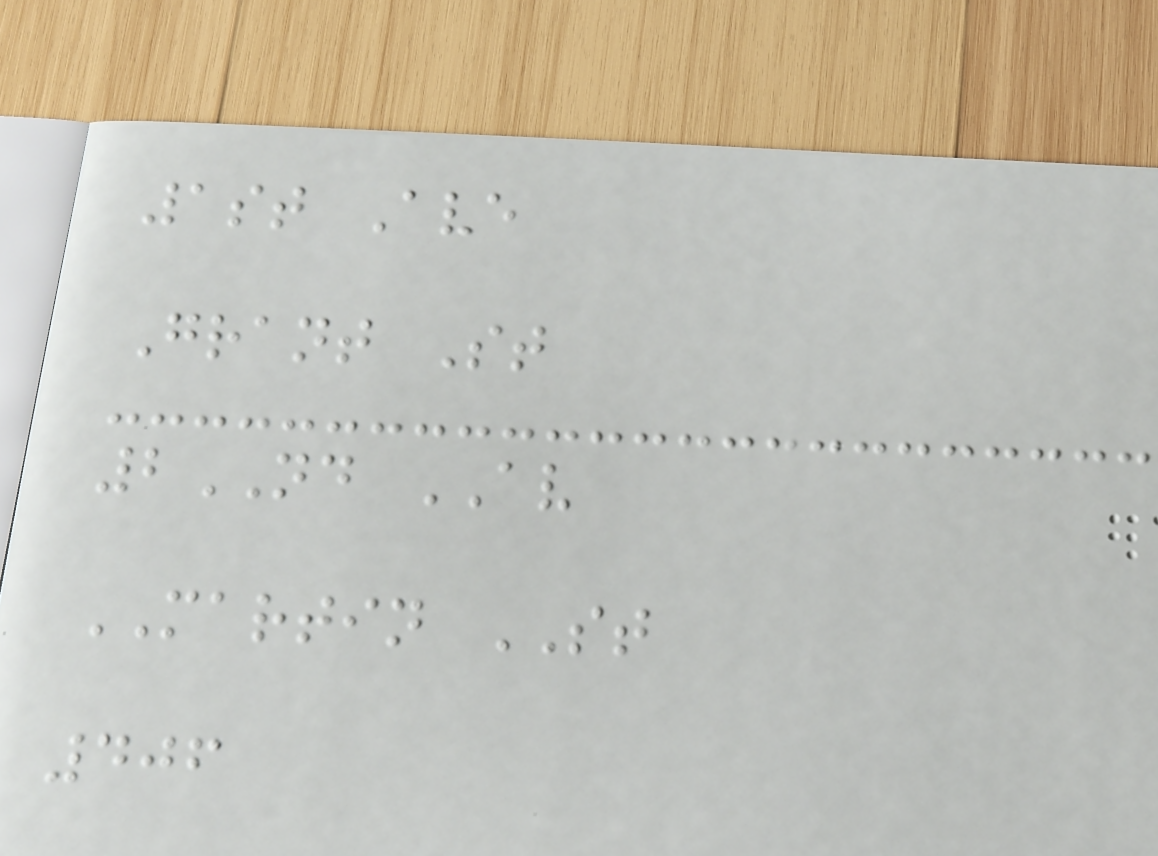1st Ave
Grant St
2ND AV
MARTIN ST
406
